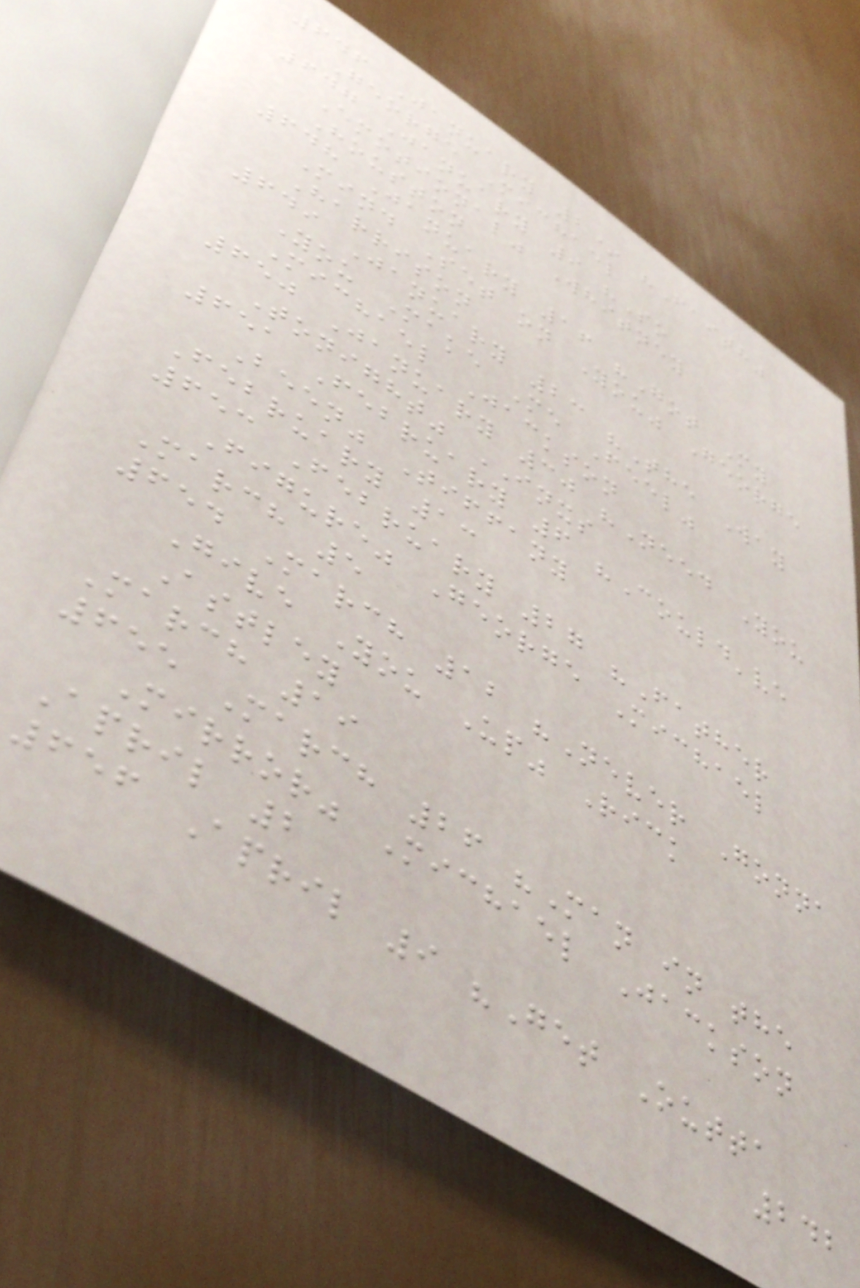646 January 2* "Faith"
George Michael
647 January 9 "So
Emotional" Whitney
Houston
648 January 16 "Got My
Mind Set on You" George
Harrison
649 January 23 "The Way
You Make Me Feel"
Michael Jackson
650 January 30 "Need You
Tonight" INXS
651 February 6 "Could've
Been" Tiffany
February 13
653 February 27 "Father
Figure" George Michael
March 5
654 March 12 "Never Gonna
Give You Up" Rick
Astley
March 19
655 March 26 "Man in the
Mirror" Michael Jackson
April 2
656 April 9 "Get Outta
242
